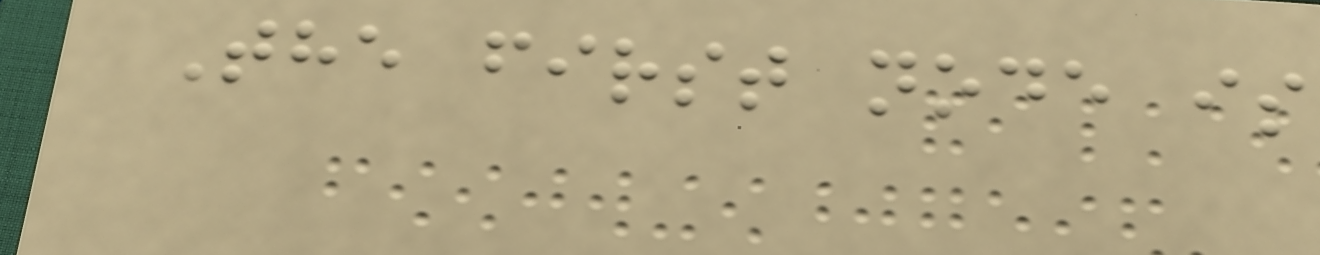The first node is
